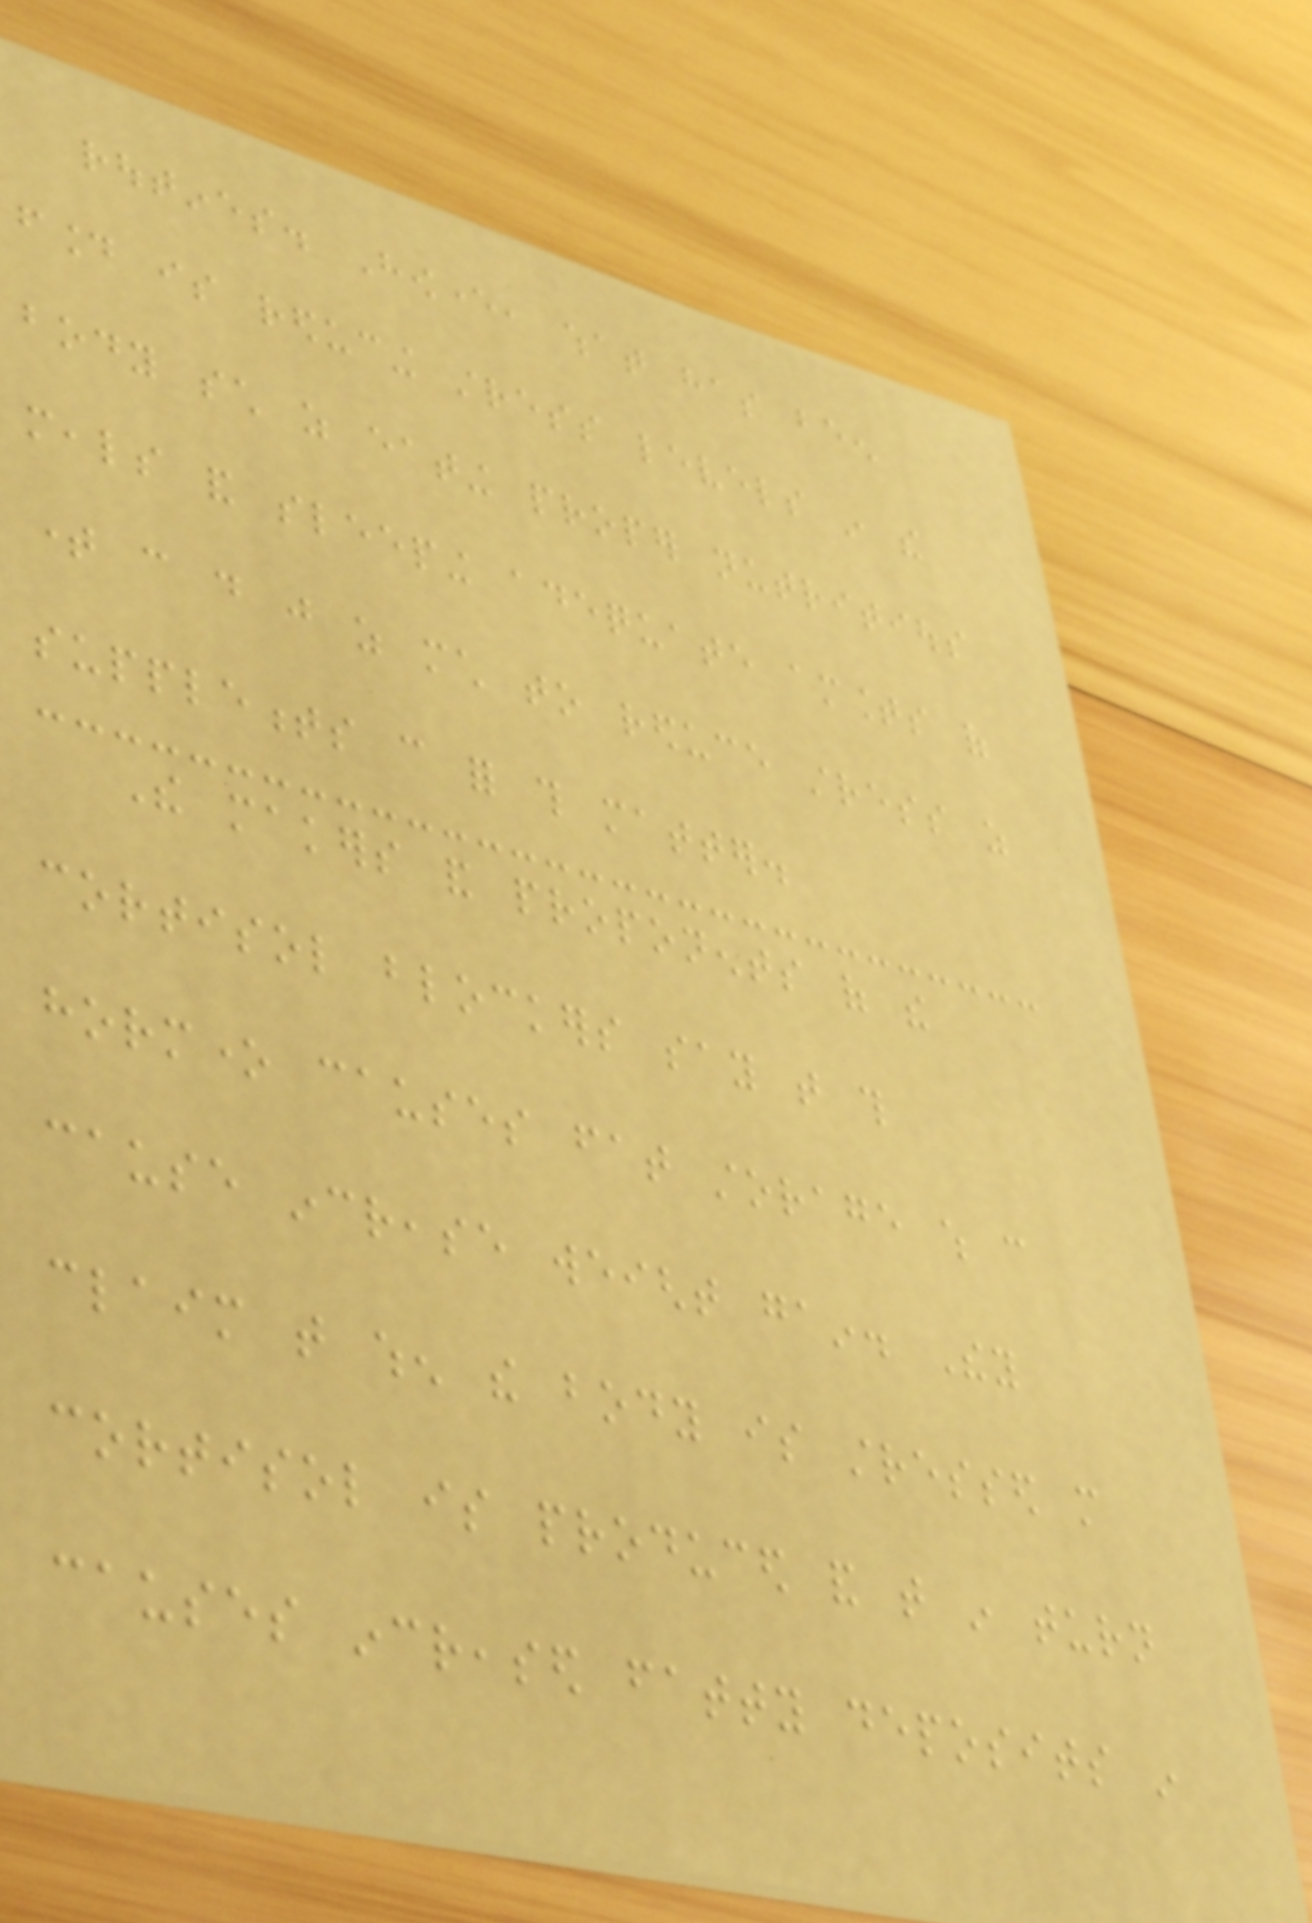routines. However, what has been
found is reducing stress levels in the
body such as eating proper nutritious
meals and sleeping adequate amounts of
time can do just as much to reduce stress as
supplements can for this matter.
The makers and proponents of the
cortisol blockers say that this
hormone causes fat storage which can
cause increase weight gain. They
claim that when the body is stressed more
cortisol is produced and that in turn
causes increased fatty deposits in
